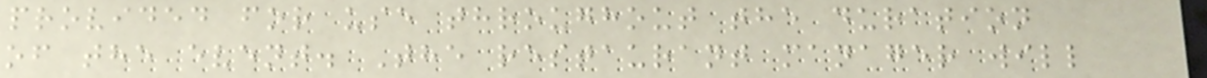provided for use throughout the duration
of the event. The restaurant manager will
